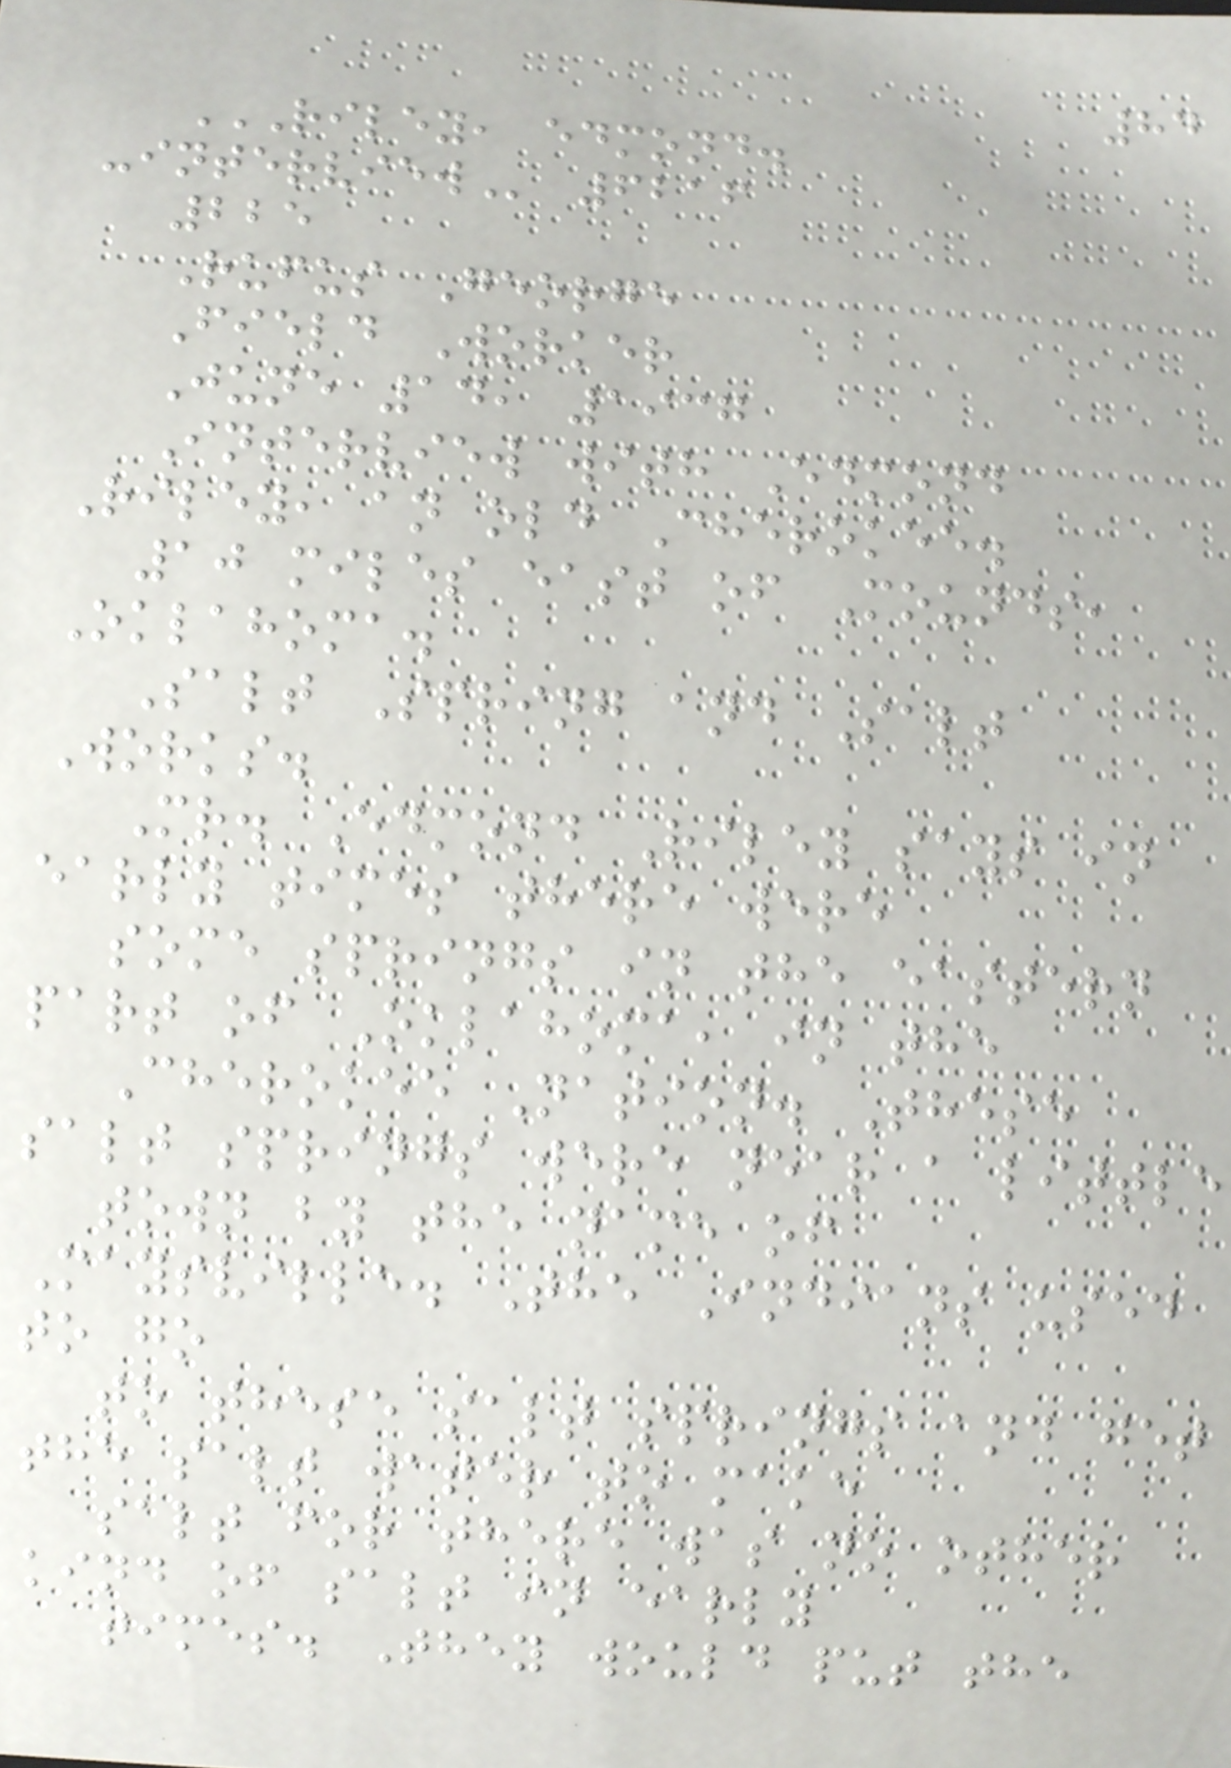84
RILEY, EDMOND.
-INTERVIEW 6216
225
Rufus George
Field Worker
June 14, 1937
Interview with Edmond
Riley, an old Cherokee.
10 miles east of Mounds,
Oklahoma.
Salt Spring and Salt
Works.
Mr. Edmond Riley says in
early times there were
some springs in the eastern
part of Oklahoma, in the
Cherokee Nation. These
salt springs were near a little
town by the name of
Maysville. The Indians used
to go
to these salt springs and get
the salt water to make
salt for there was no other
kind of salt in early
times. They would put the
